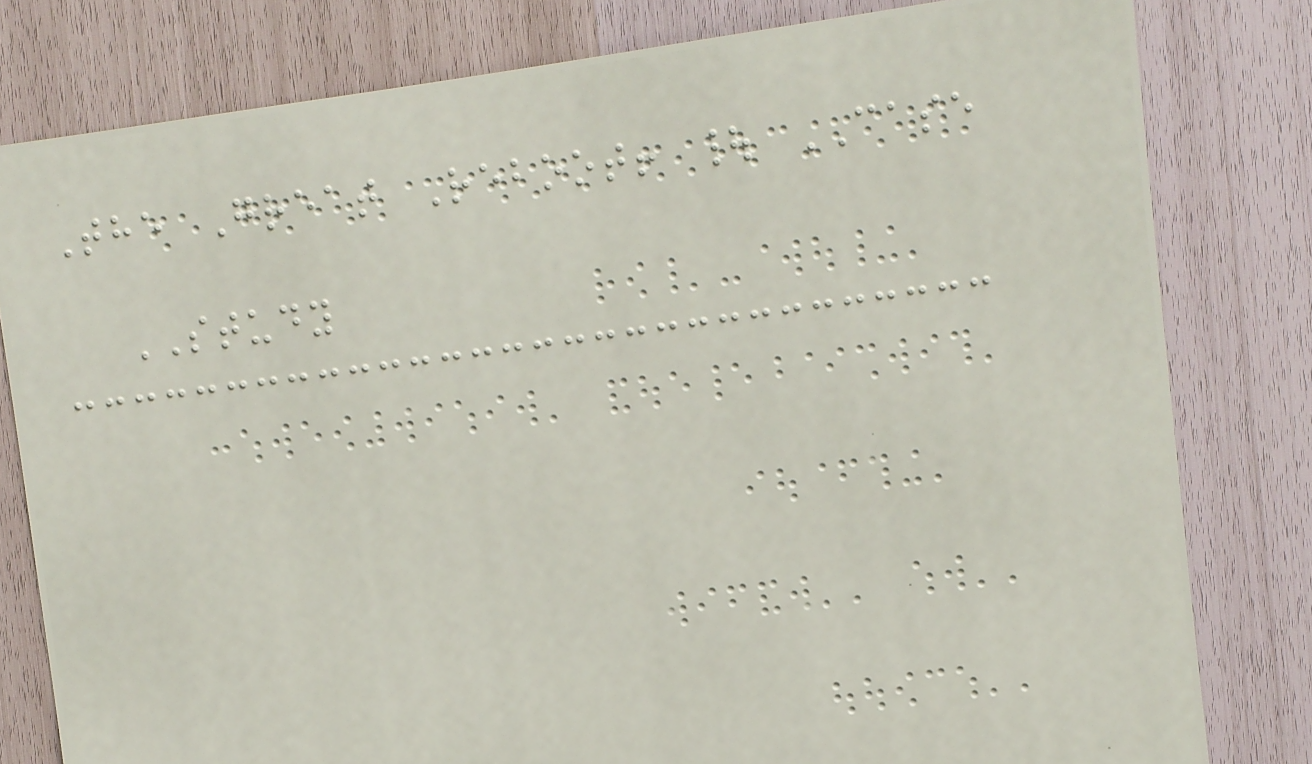The Great Reboot! | CASE
STUDY
